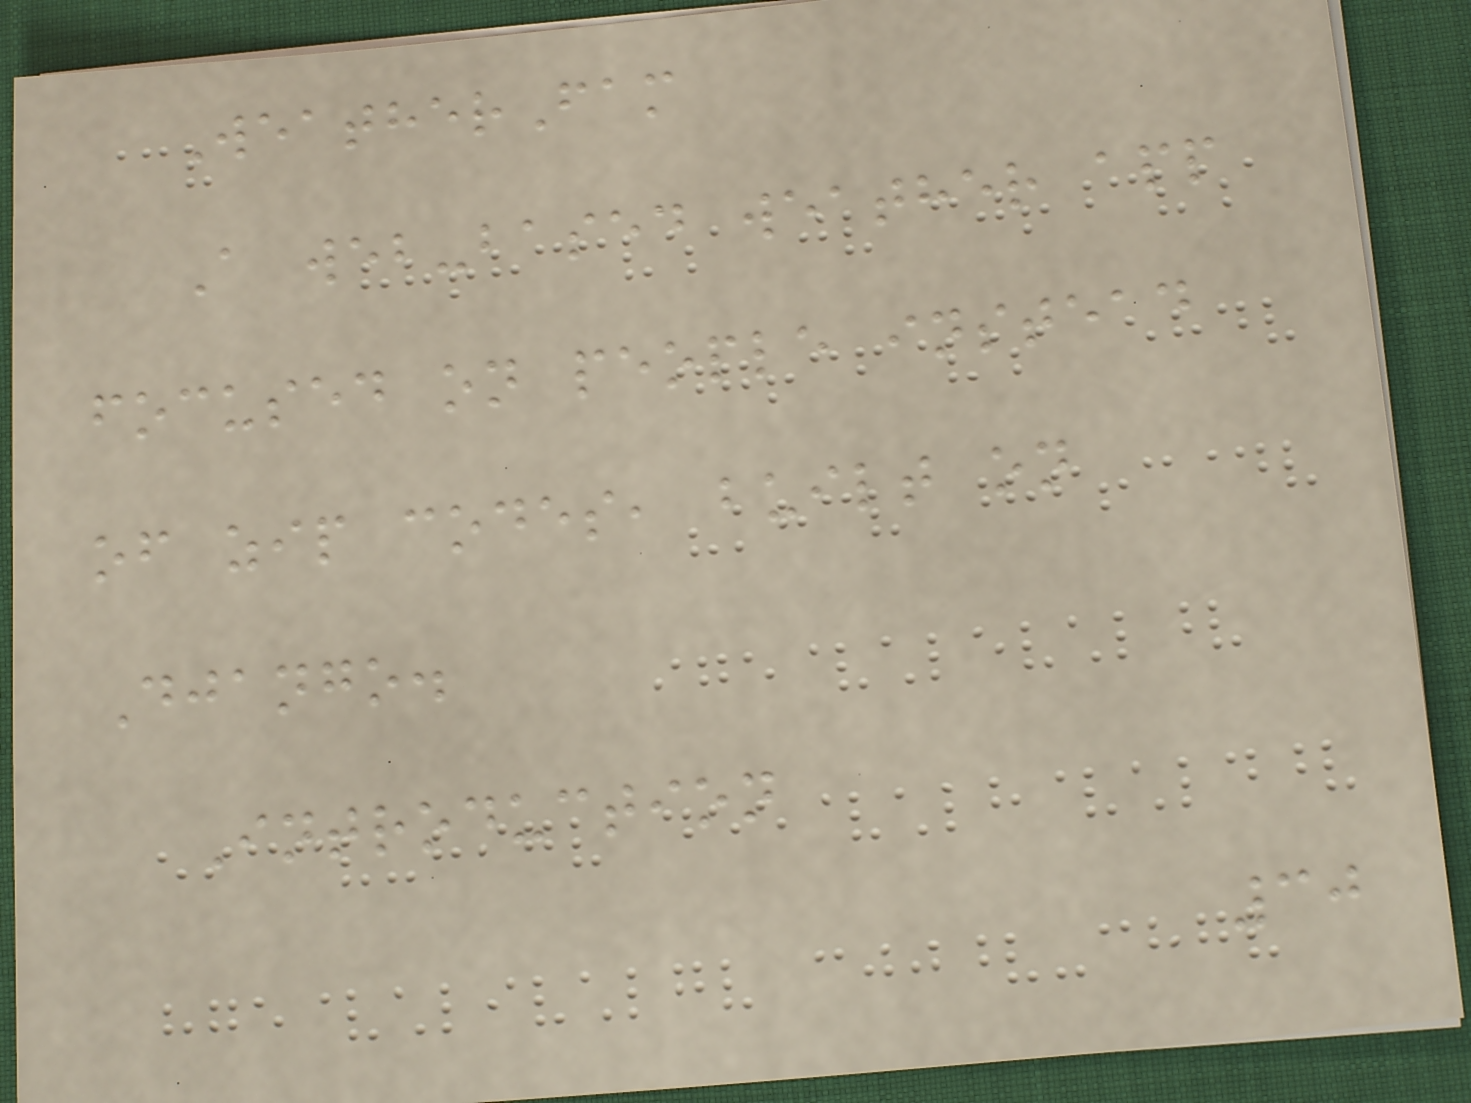WeatherFam
A web-based weather app
focused on people instead
of zip codes, built on
Django.
Introduction
30
